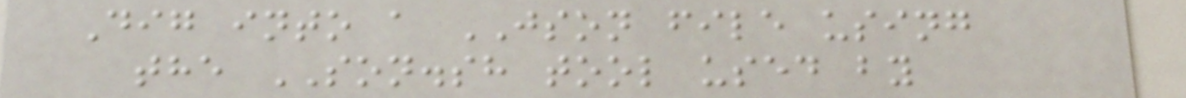Dig into a JSON file using
the SON.sh tool used by
